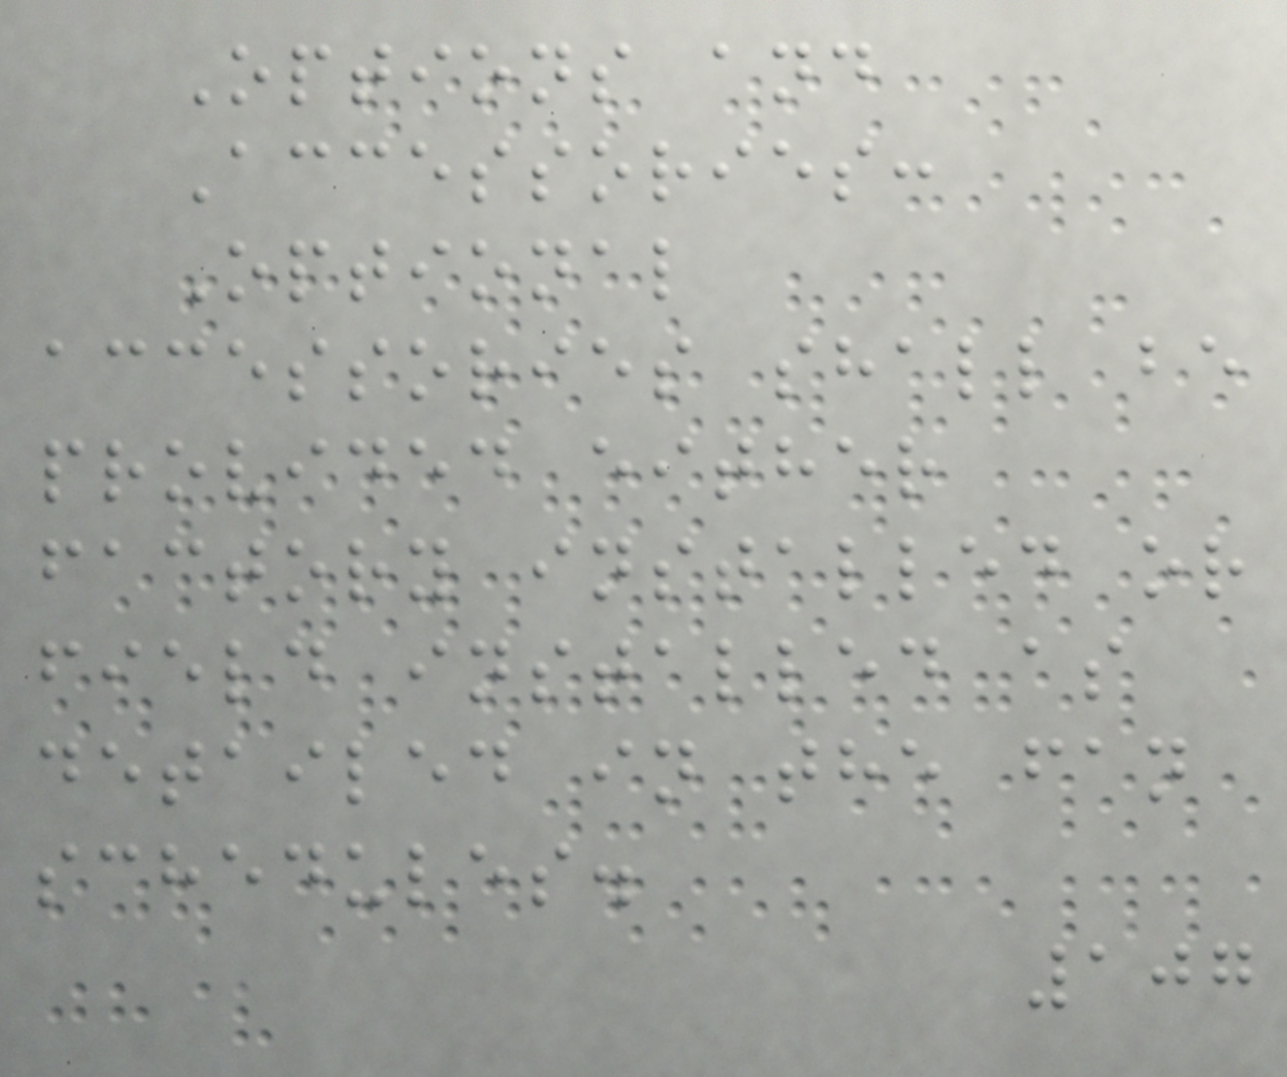Options and
Accessories:
Optional
accessories shall be
provided either
factory installed or
field installed as
detailed in the fan
schedules.
107
